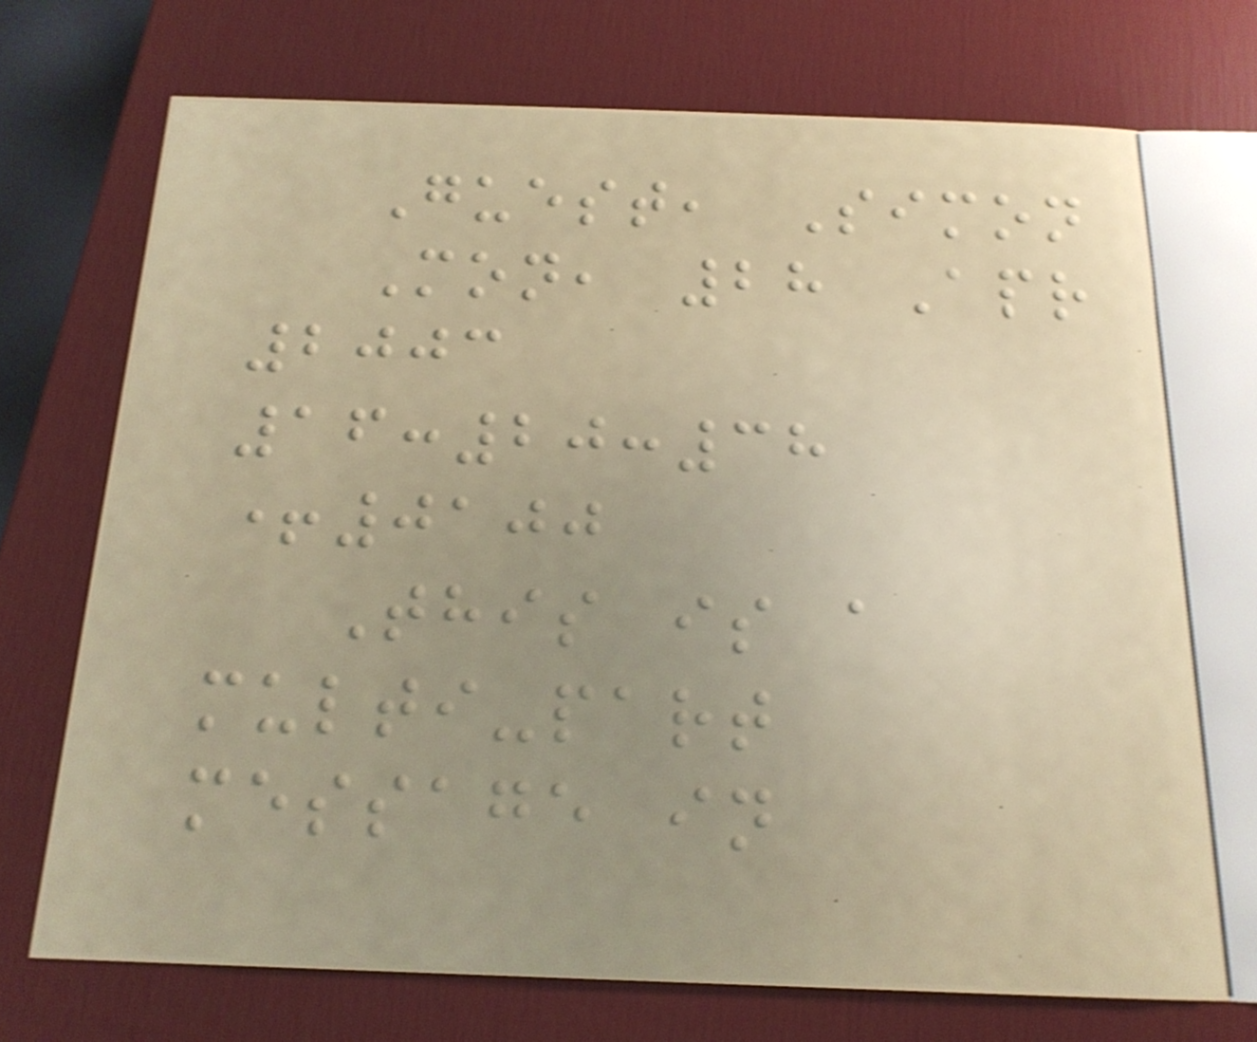Guest, Simon
Mon, 28 Apr
2003
16:20:38
+0100
This is a
multi-part
message in
